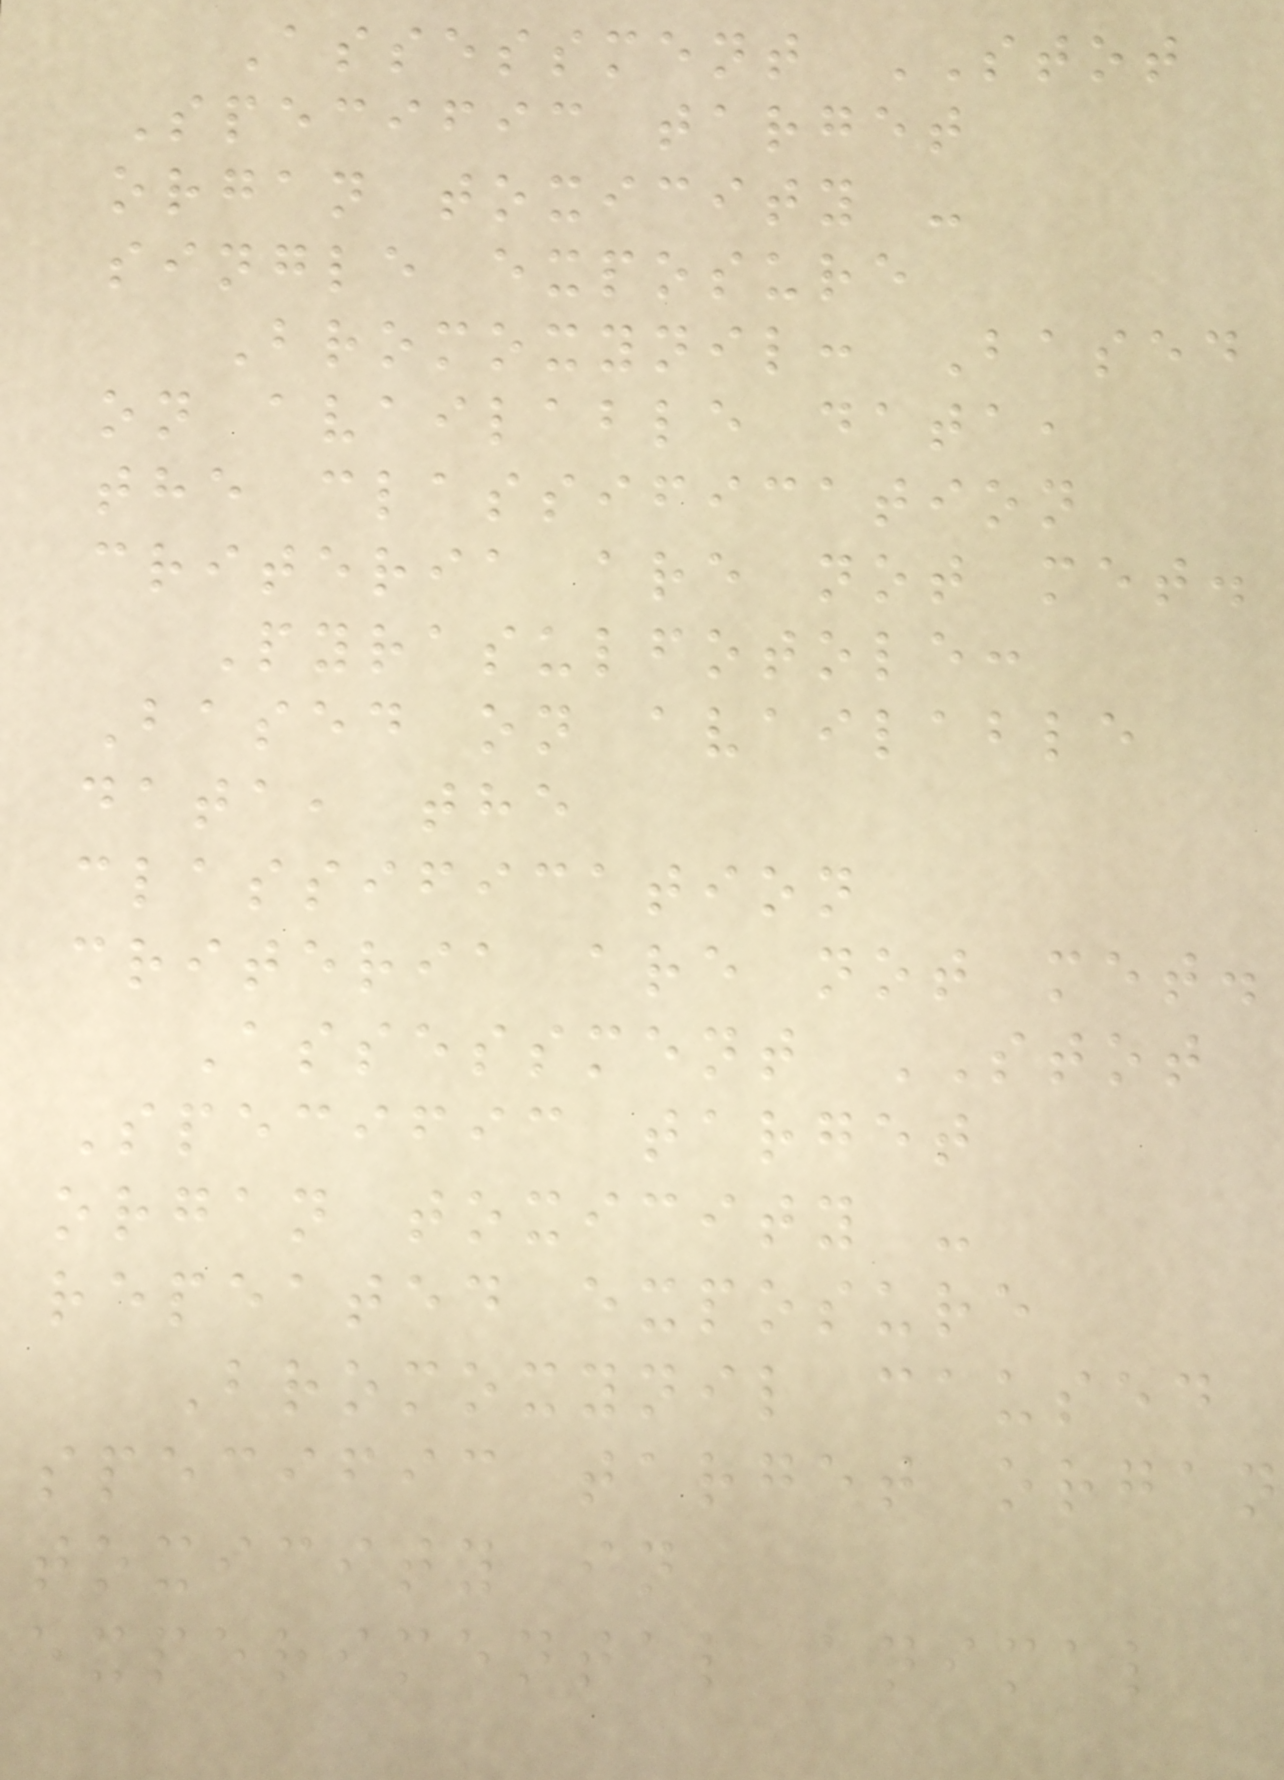Assessment STOT
Specific target
organ toxicity -
single exposure
Bromoxynil: Based
on available data,
the classification
criteria are not met.
Pyrasulfotole:
Based on available
data, the
classification
criteria are not met.
Assessment STOT
Specific target
organ toxicity -
repeated exposure
Bromoxynil caused
specific target organ
toxicity in
experimental animal
